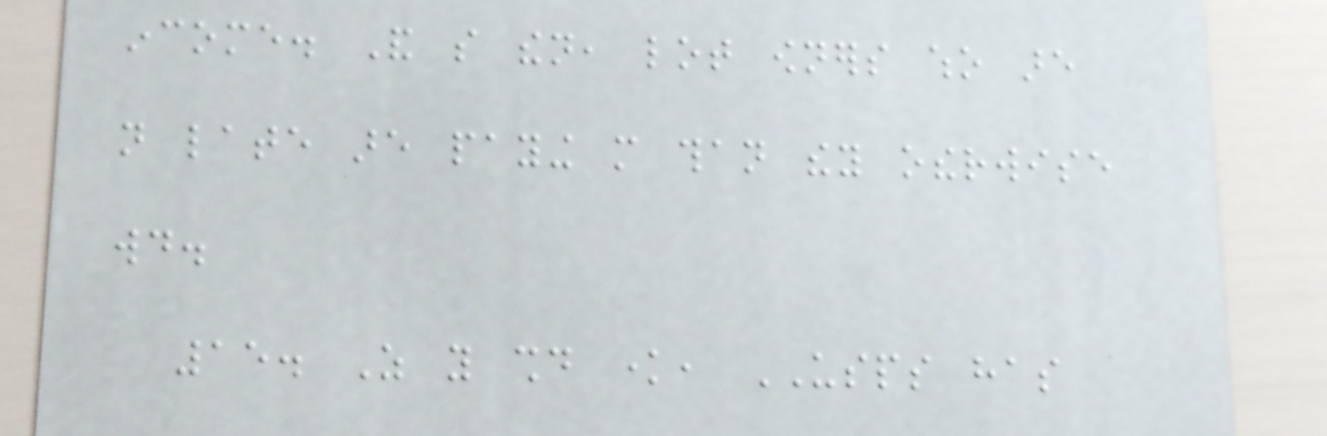income. And so then, lot owners who are
not late are paying more than they otherwise
would.
15. As you should know, USPS has
